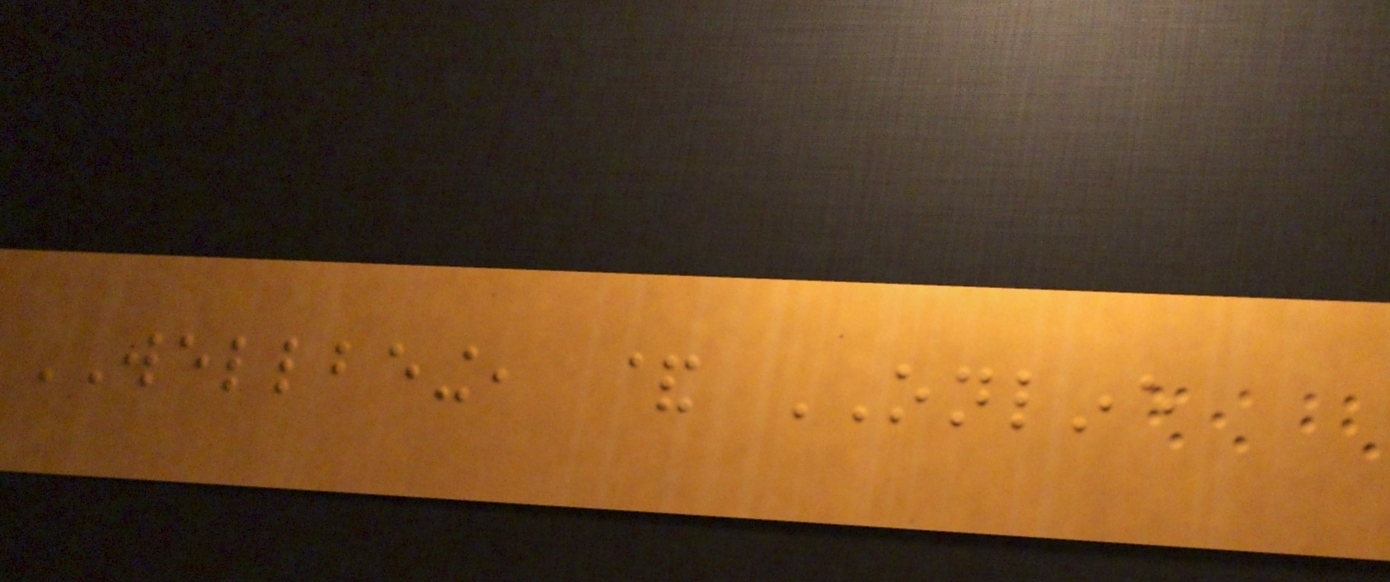WELLBEING, & ONLINE
